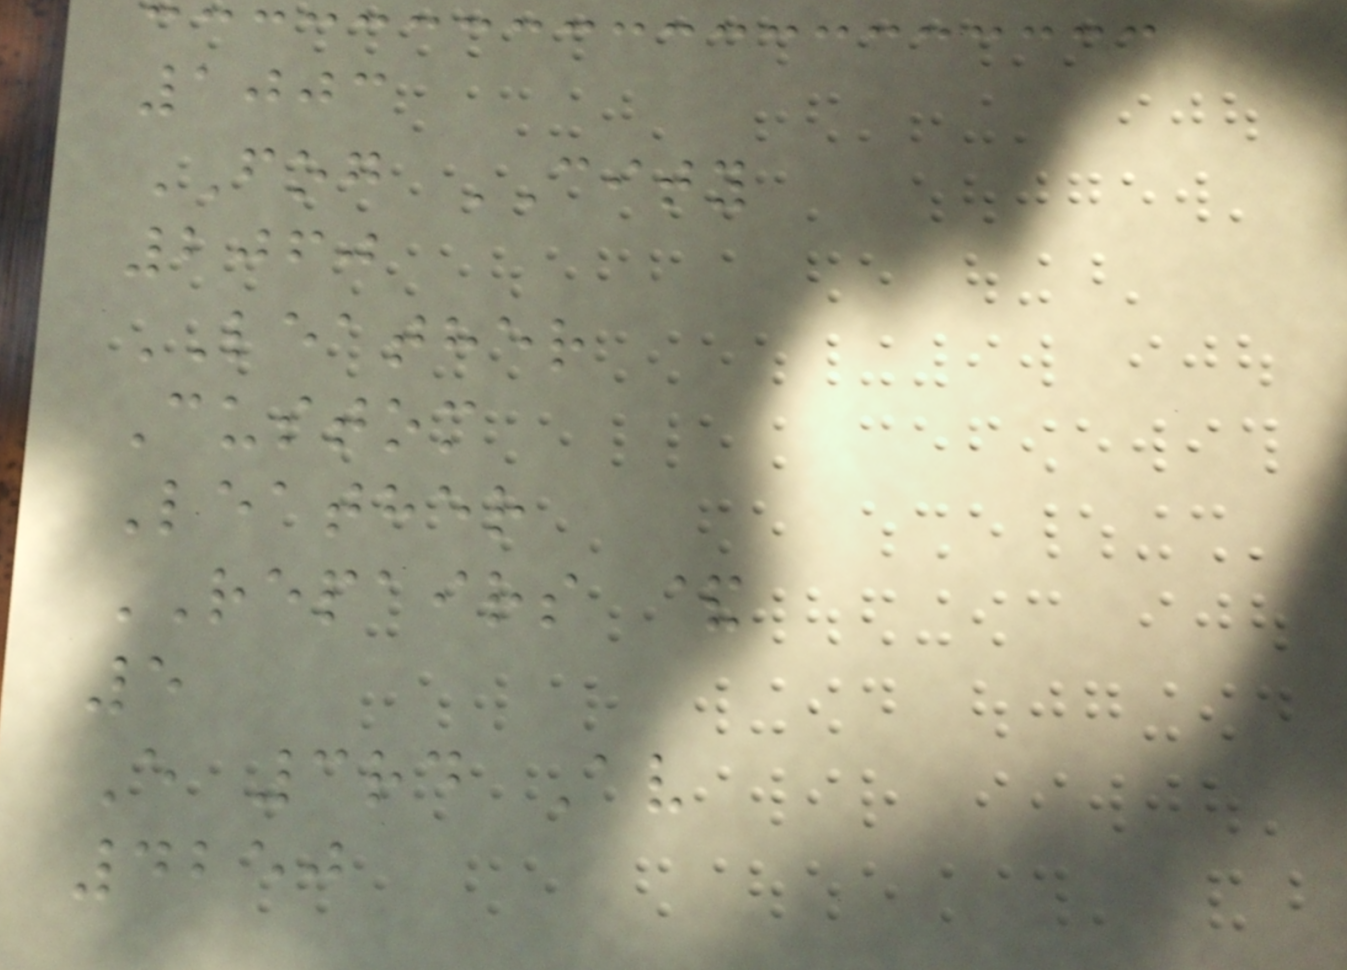1003
FOG CITY
2060
LEATHER
Custom
Leather
REPAIRS &
5
E 3rd Av
4250
